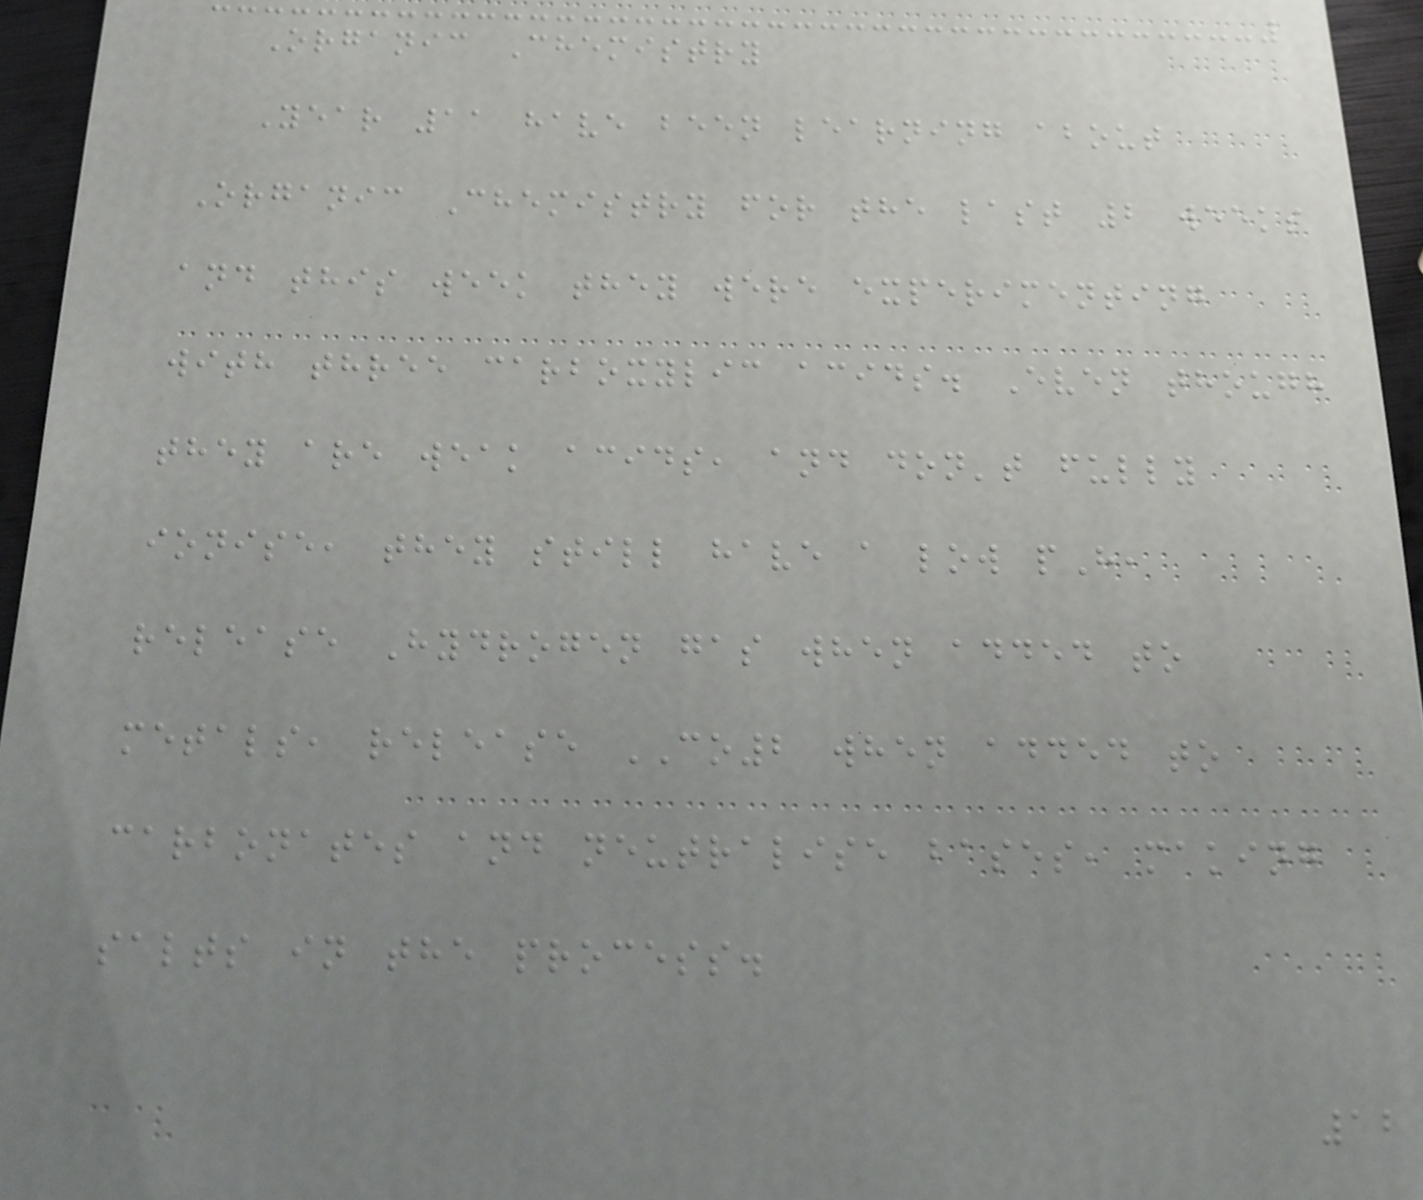Organic Chemistry
Year 11 have been learning about
Organic Chemistry for the last 2 weeks
and this week they were experimenting
with three carboxylic acids. Even though
they are weak acids, and don't fully
ionise, they still have a low pH,
release Hydrogen gas when added to
metals, release CO2 when added to
carbonates and neutralise bases, making
salts in the process.
12
